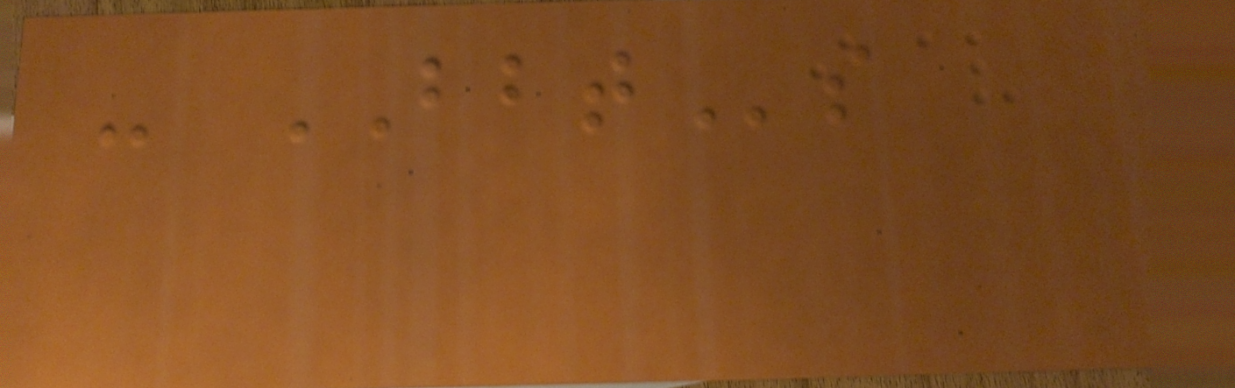- BBTs
